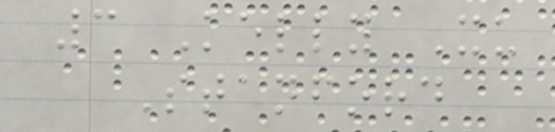3 Kelly Xu
Stanford
